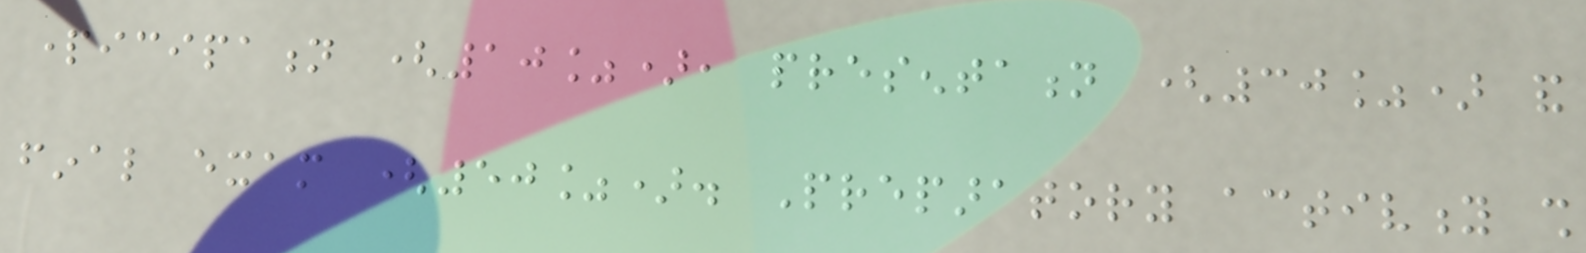participation (10%), presentation (30%) and
final exam (50%). Preparatory activity shall
